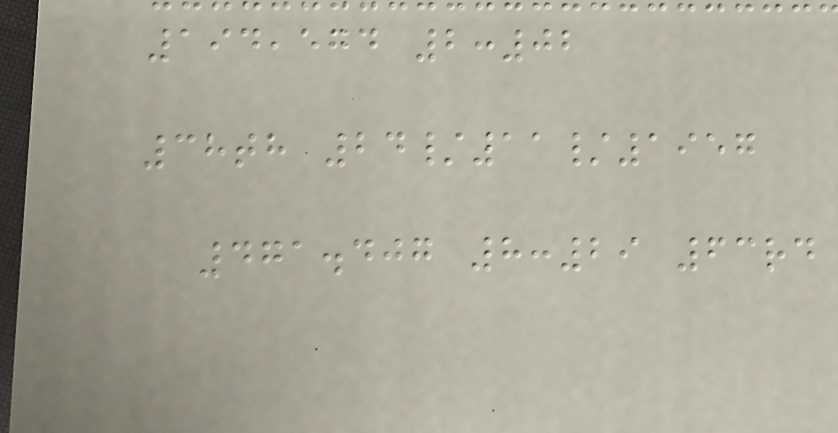194,574 2:02
38th 24/11/1957
471.407 8:29 63rd
